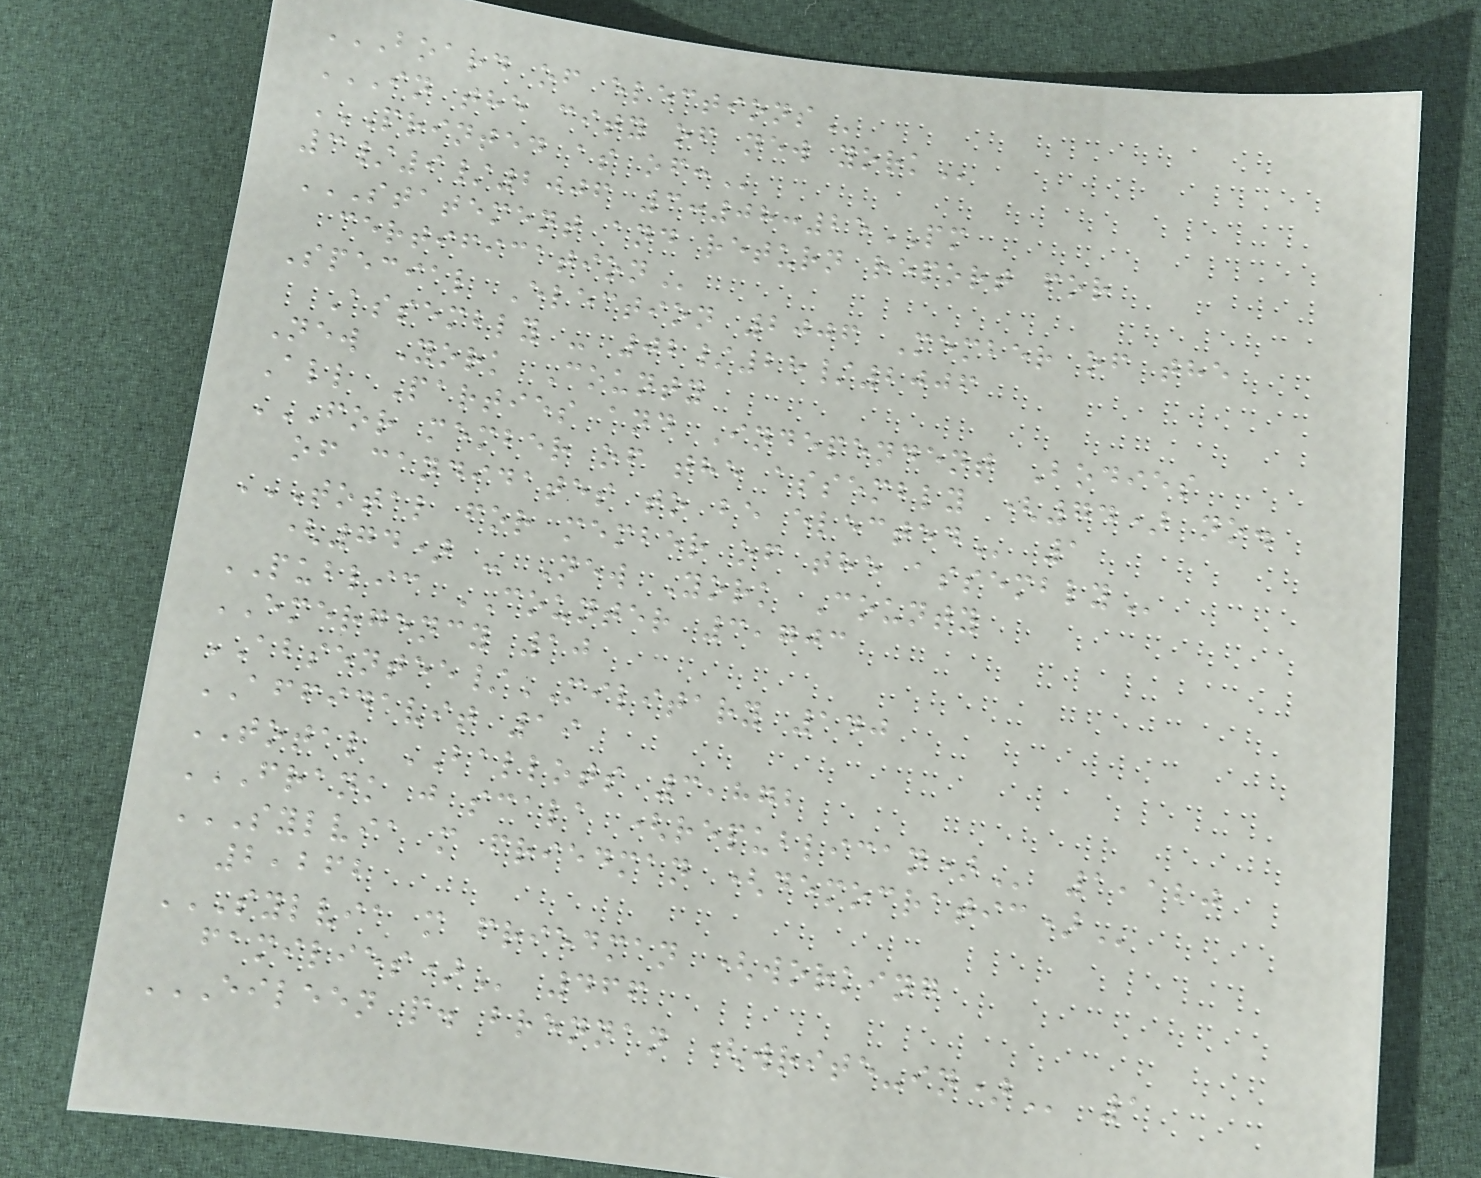BOARD OF ELECTIONS
IN THE CITY OF NEW YORK
PRINTED AS OF:
3/9/2006 3:08:25PM
STATEMENT AND RETURN REPORT FOR
CERTIFICATION
Special Election 2006 Member of the
Assembly - 02/28/2006
New York County
All Parties and Independent Bodies
FOR MEMBER OF THE ASSEMBLY (74) NO.
OF CANDIDATES TO BE ELECTED 1
TOTAL FOR MEMBER OF THE ASSEMBLY
(74) - New York County
PUBLIC COUNTER 3,703
EMERGENCY 10
ABSENTEE/MILITARY 140
AFFIDAVIT 19
TOTAL BALLOTS 3,872
FRANK J SCALA (REPUBLICAN) 1,120
SYLVIA M FRIEDMAN (DEMOCRATIC)
2,262
SYLVIA M FRIEDMAN (WORKING
FAMILIES) 466
EILEEN P. BRENNAN (WRITE-IN) 1
